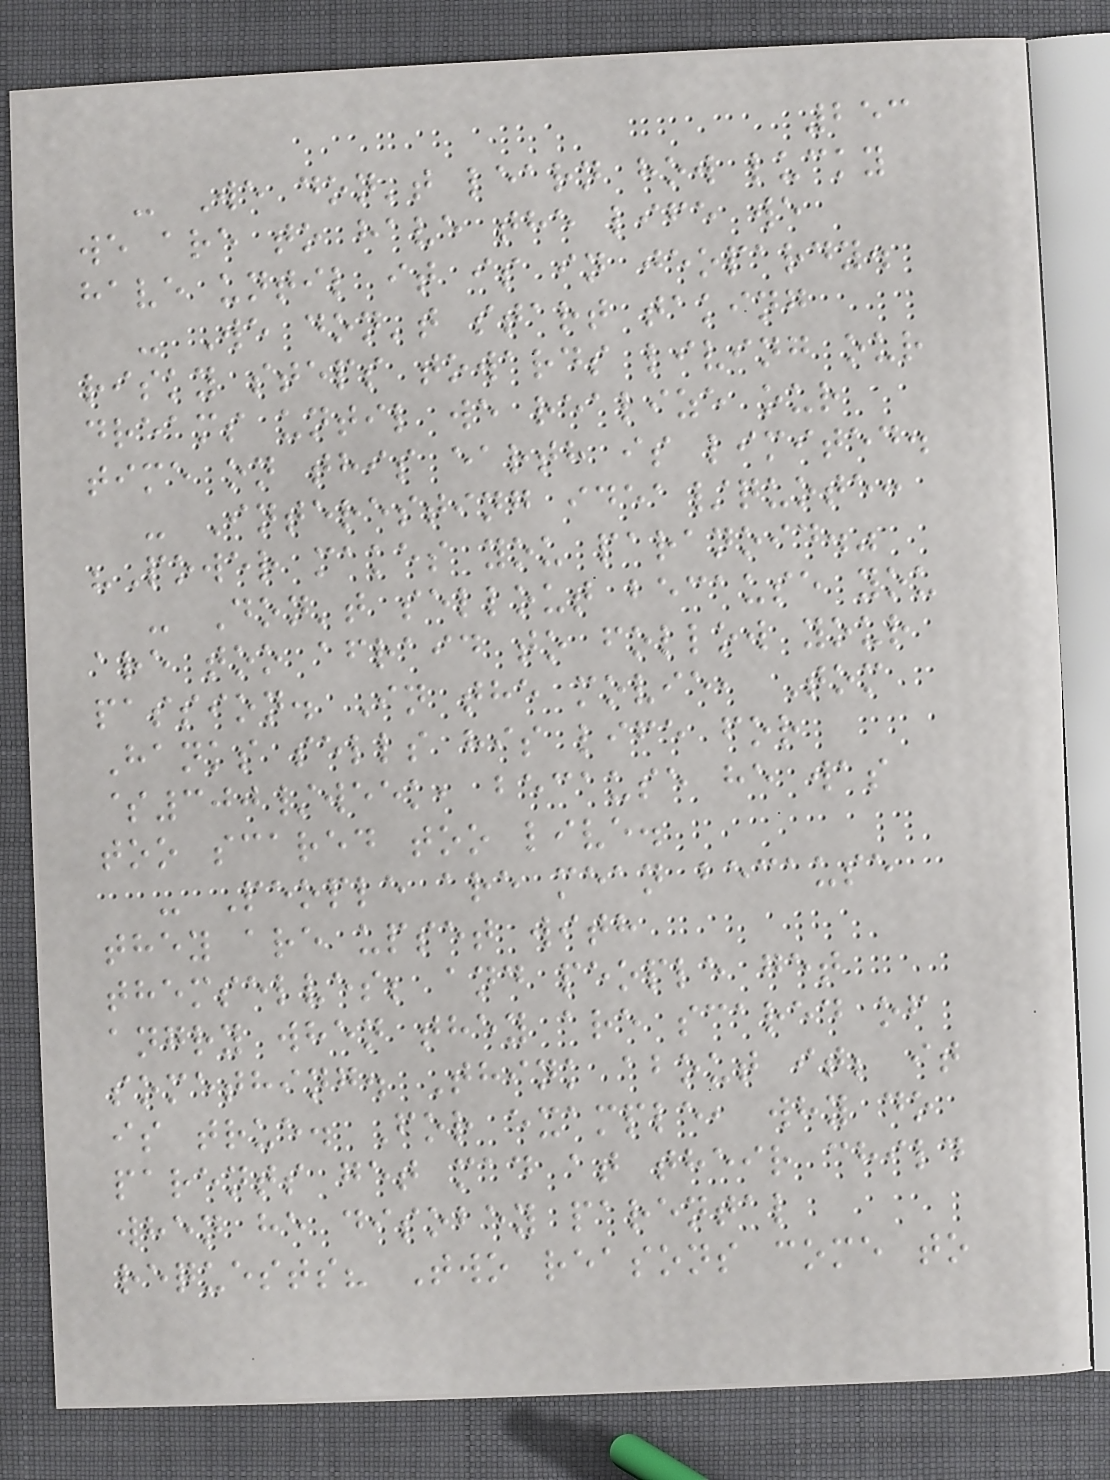253
- We don't learn how lucky
we are to have the life we
have until it is in jeopardy.
- We don't start taking
risky steps towards living our
dreams until we realize our
time on this earth is limited.
- Interesting idea/quote:
"Power makes you paranoid."
- Don't sellout because you
are too afraid to follow your
passion. In the movie, Tom
Hanks sells his life for
$300/week, because he was
too scared too live.
- People are mean because
they are upset with
themselves; and people get
angry when they are scared of
something. Think about it; it
is true. For example, why do
parents get mad at their child
when he disobey parental
requests? Two reasons come to
